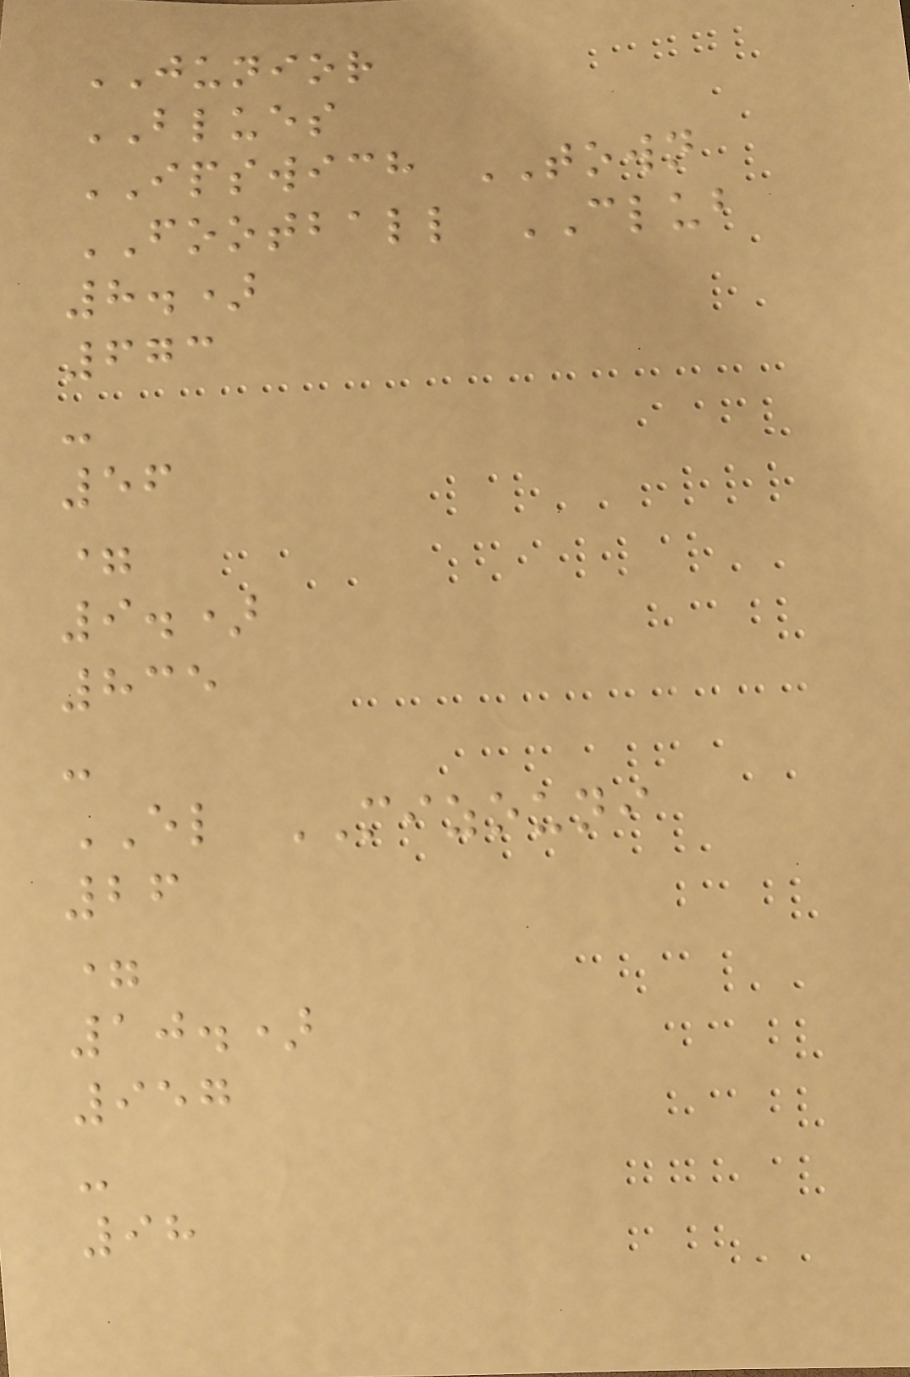JUNIOR
BLUES
IPSWICH TOWN
FOOTBALL CLUB
8.)
673
-
56
=
9.)
835
-
EL MIZOUNI
26
=
10.)
957
-
98
